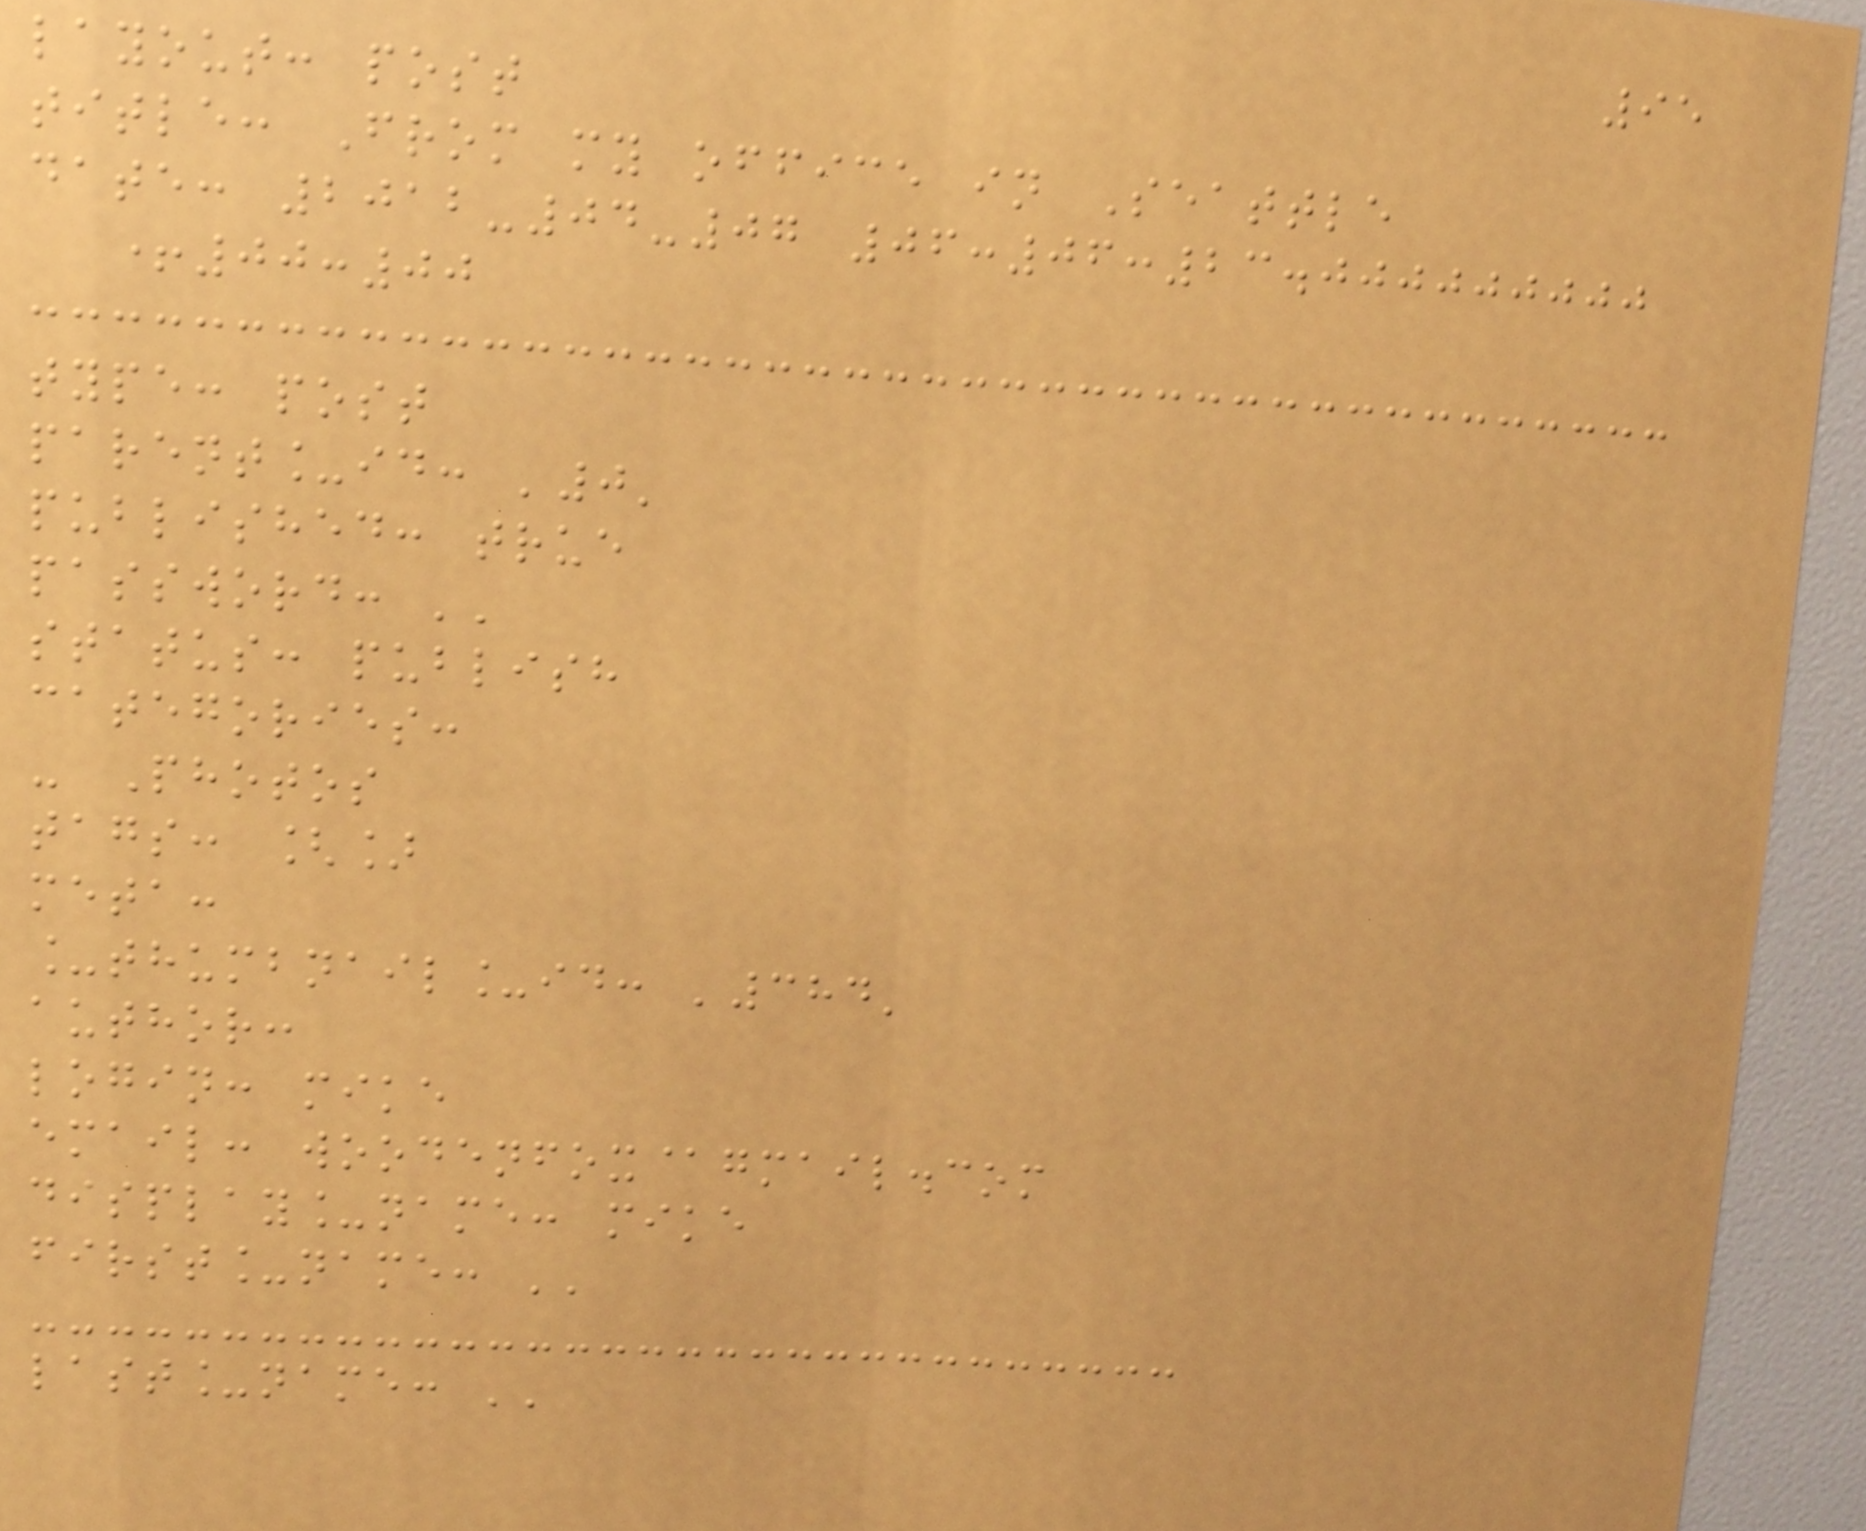95
layout: post
title: From my office in Seattle
date: 2012-04-07 06:06:23.000000000
+00:00
type: post
parent_id: '0'
published: true
password: ''
status: publish
categories:
- Photos
tags: []
meta:
_thumbnail_id: '384'
author:
login: mike
email: woodenfox@gmail.com
display_name: mike
first_name: ''
last_name: ''
